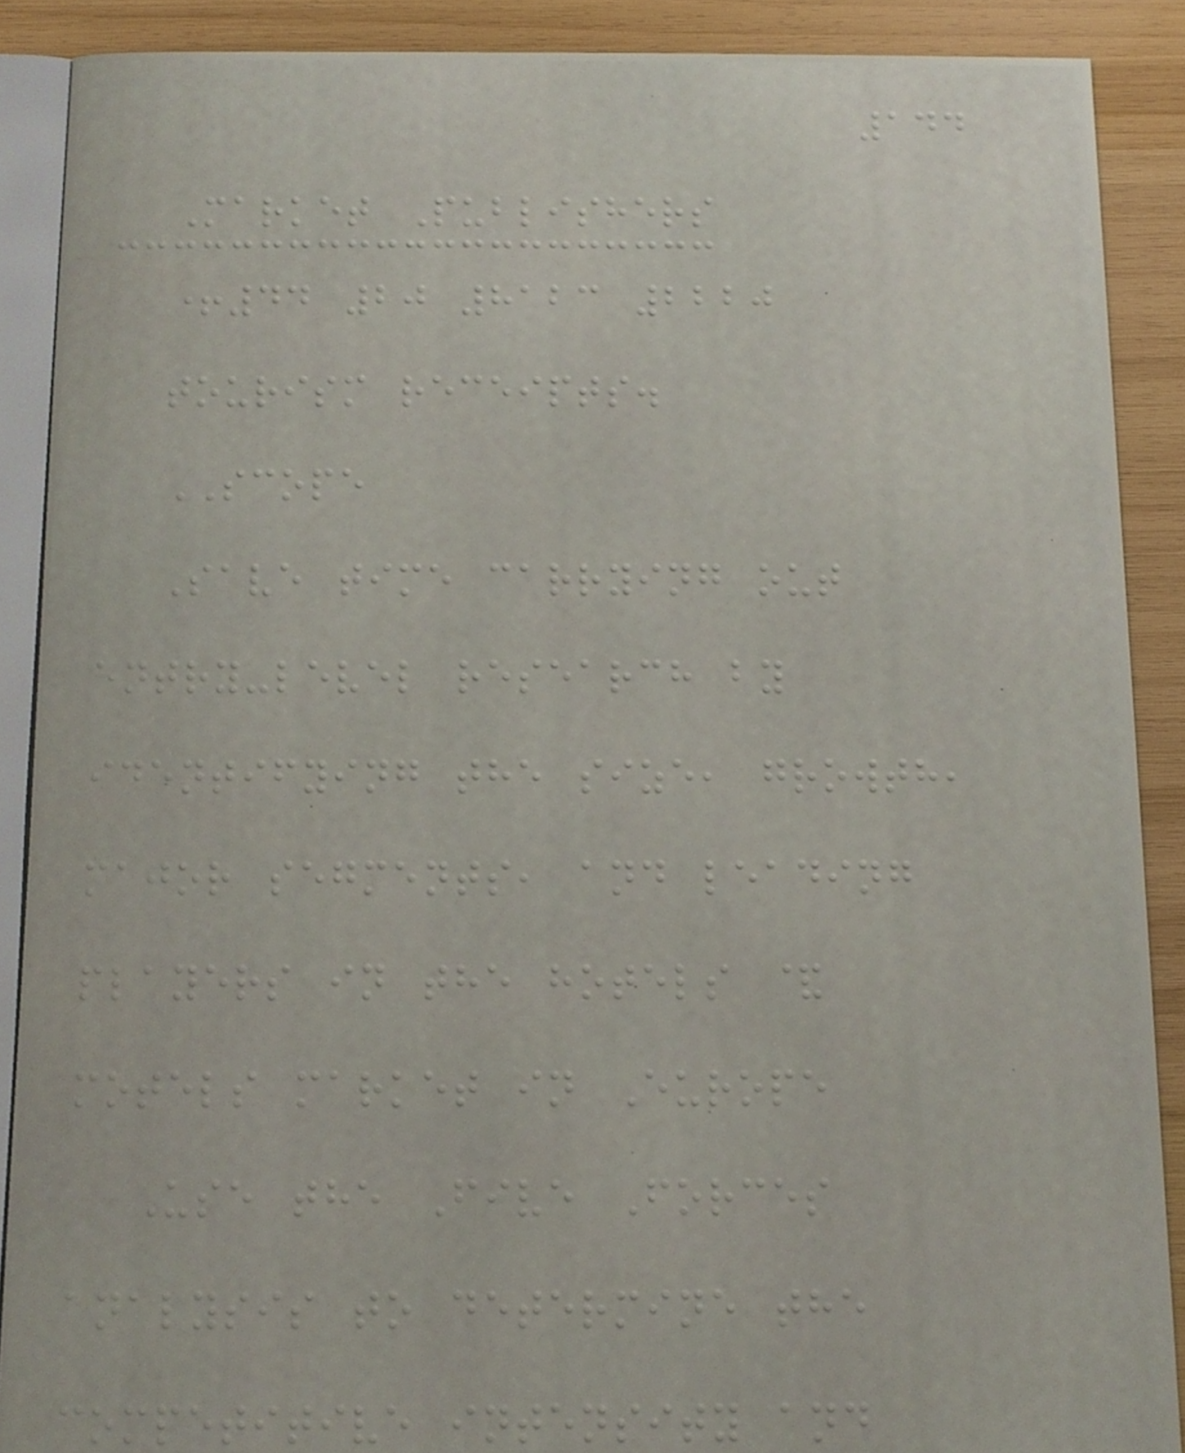144
Market Publishers
+44 20 8123 2220
tourism receipts.
SCOPE
Save time carrying out
entry-level research by
identifying the size, growth,
major segments, and leading
players in the hotels &
motels market in Europe
Use the Five Forces
analysis to determine the
competitive intensity and
